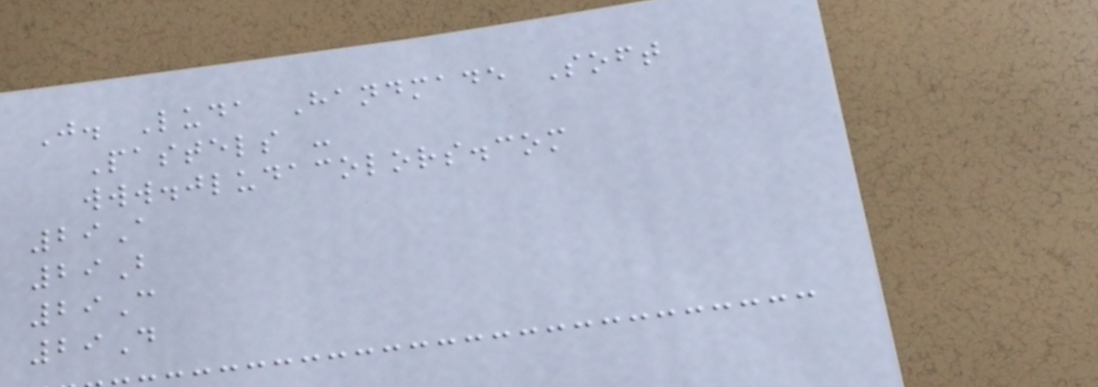J. Luda Handmade Soft
Pastels -
www.jludacolors.com
29A
29B
29C
29D
